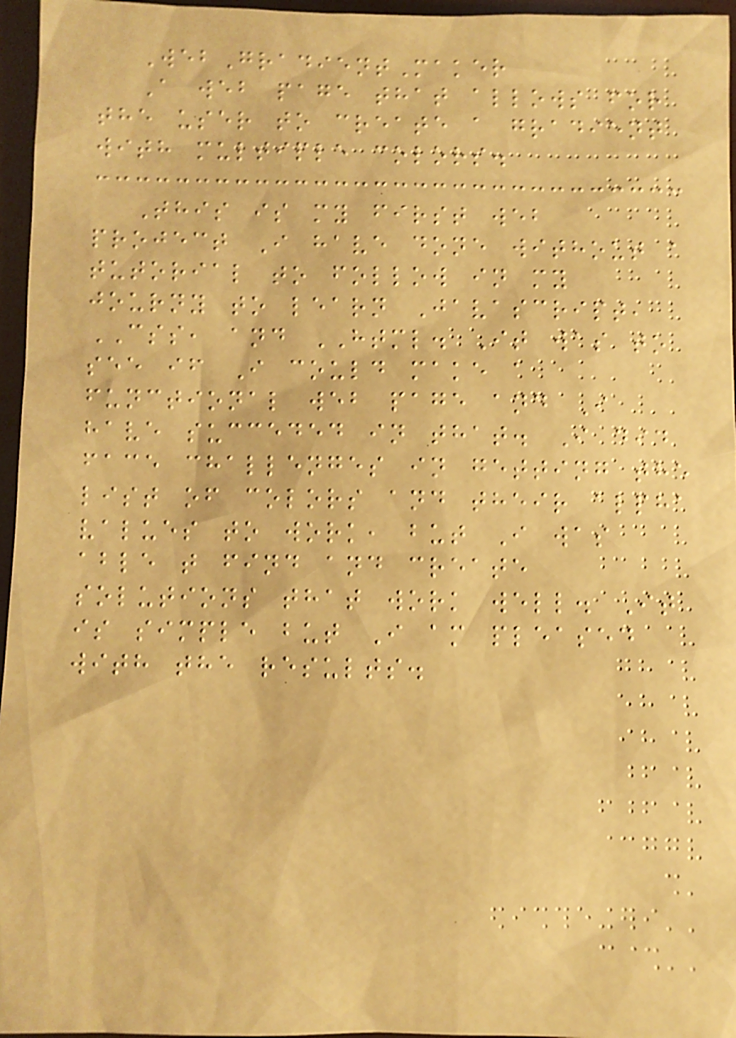WebGradientMaker
A web page that allows for
the user to create a gradient
with multiple colors.
This is my first web
project I have done without a
tutorial to follow in my
journy to learn Javascript,
CSS, and HTML. It was to
see if I could make a
functional web page and I
have succeded in that. I did
face challenges in getting the
list of colors and their alpha
values to work, but I was
able t find and create
solutions that work well. It
is simple but I am pleased
with the results.
